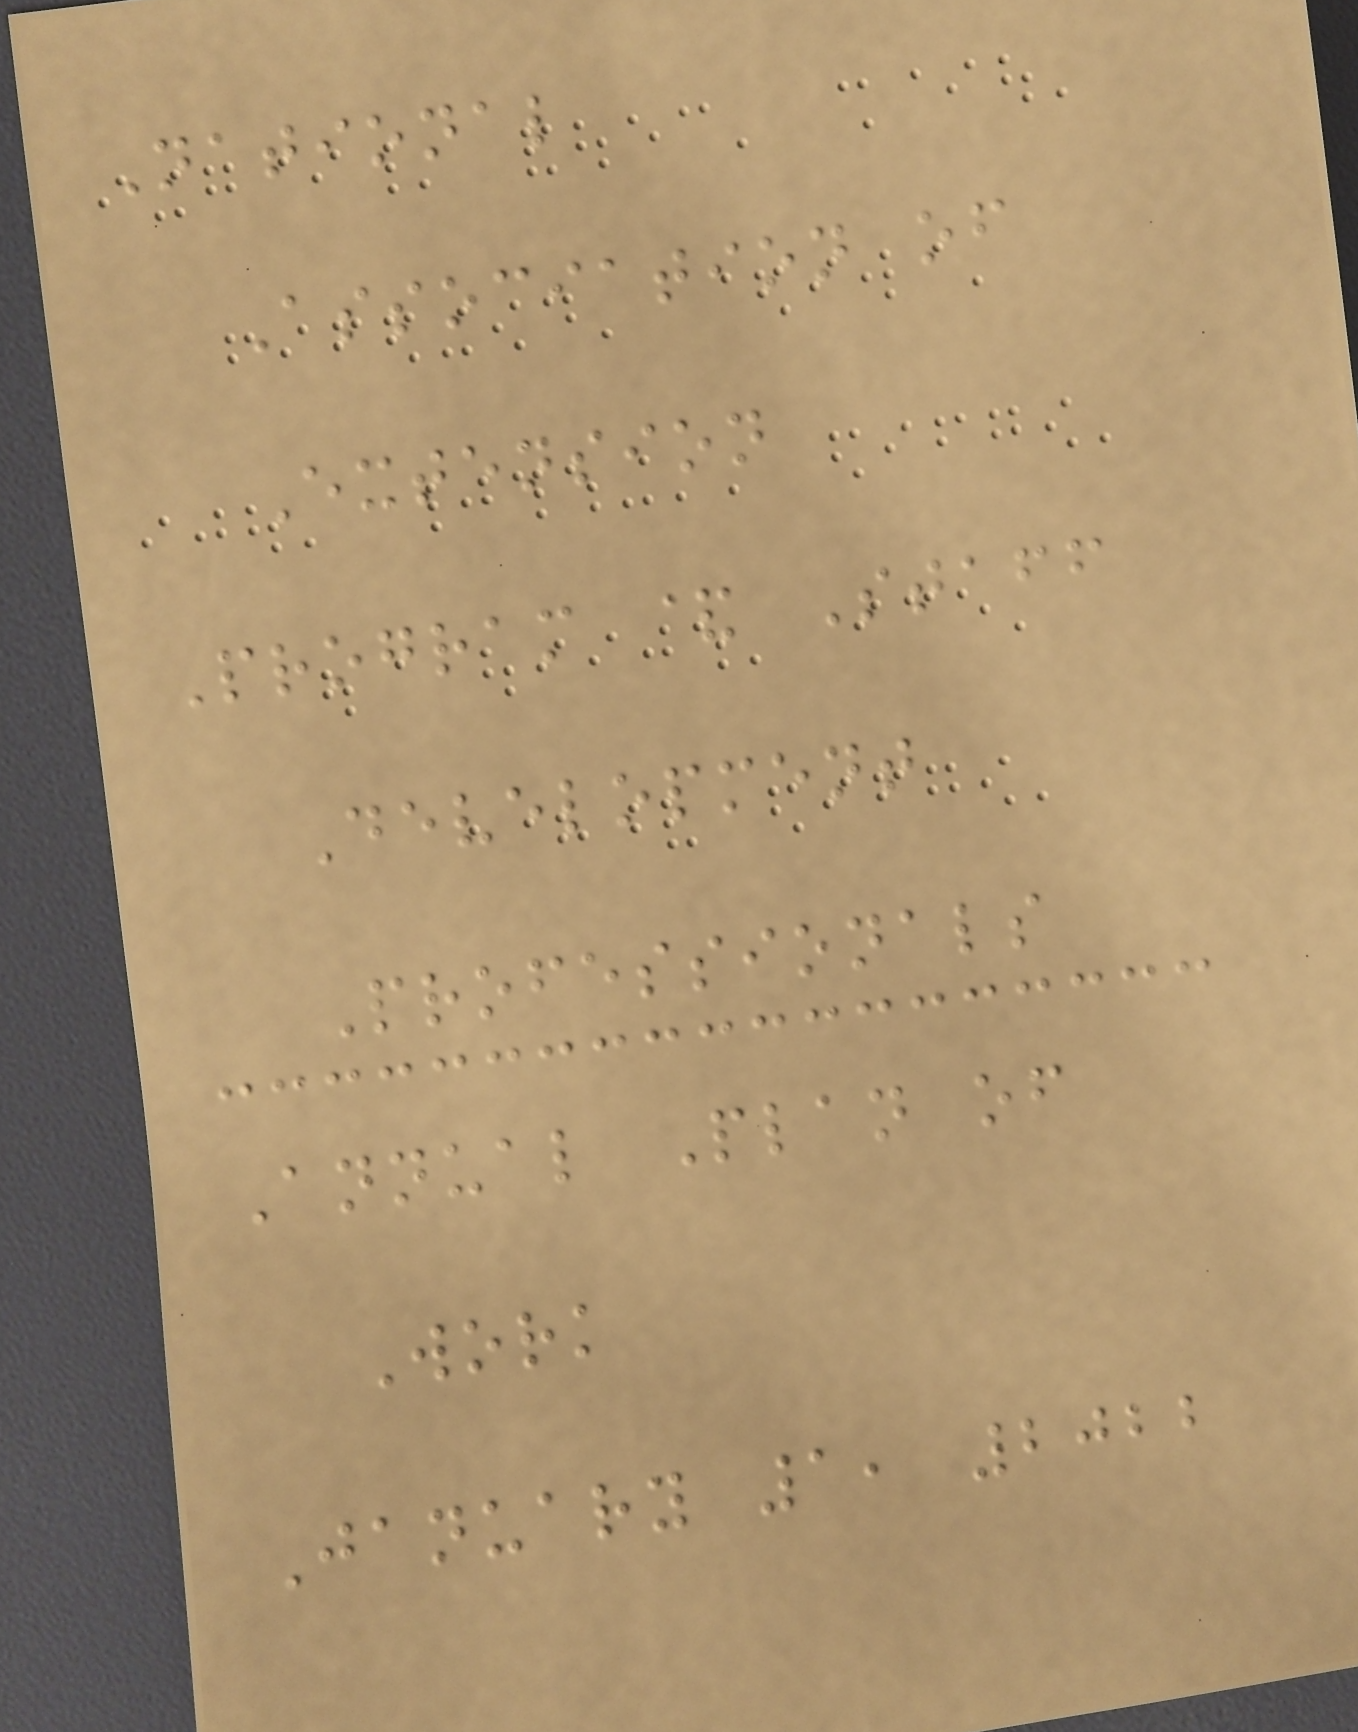National
Association of
Extension
Program & Staff
Development
Professionals
Annual Plan of
Work
January 1, 2022
